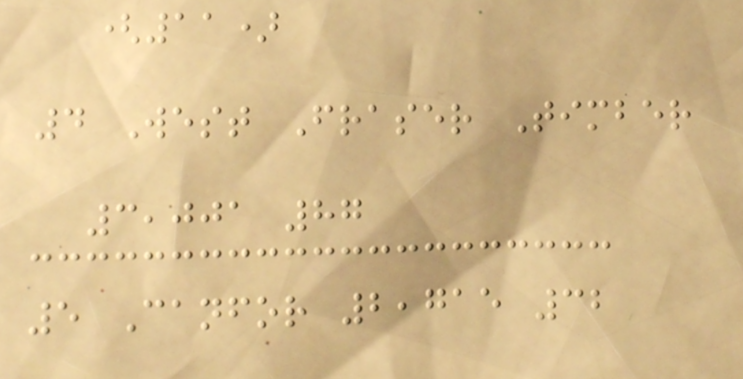(11)
4 West Fraser Timber
3,001 87
5 Canfor 2,715 32
